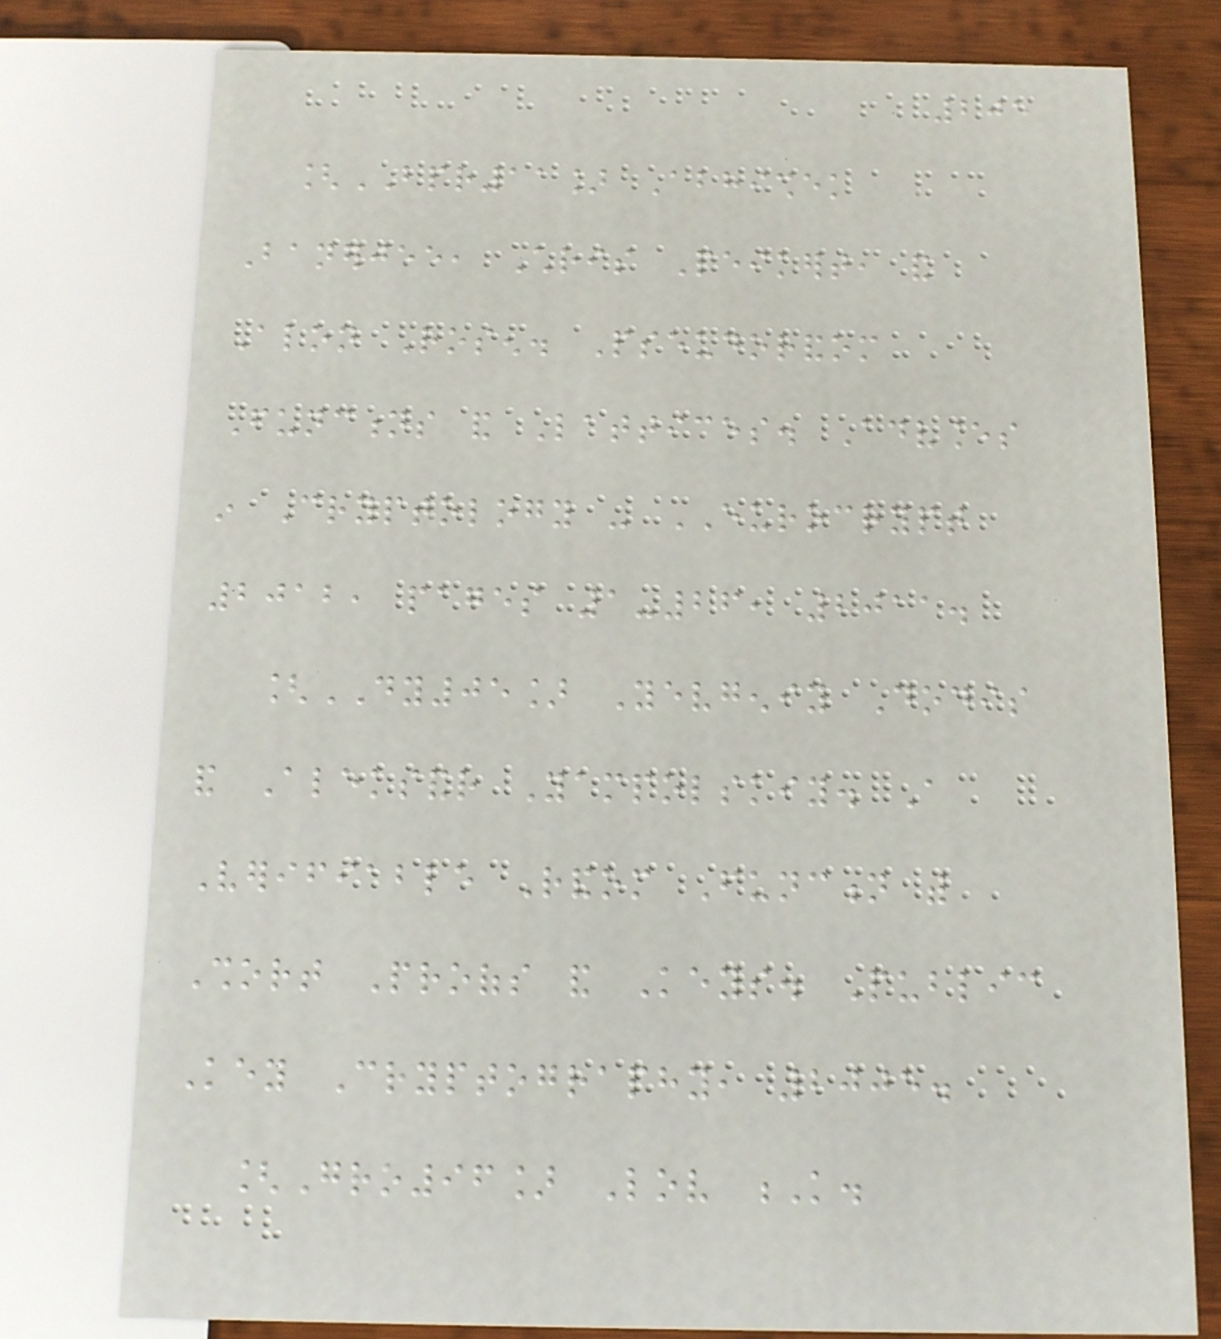205
[BPR11] Abhishek
Banerjee, Chris Peikert, and
Alon Rosen. Pseudorandom
Functions and Lattices. Advances
in Cryptology - EUROCRYPT
2012, pages 1-26, 2011.
[DY05] Yevgeniy Dodis
and Aleksandr Yampolskiy. A
Verifiable Random Function with
Short Proofs and Keys. Public
Key Cryptography, 2005.
[Gro96] Lov K.
